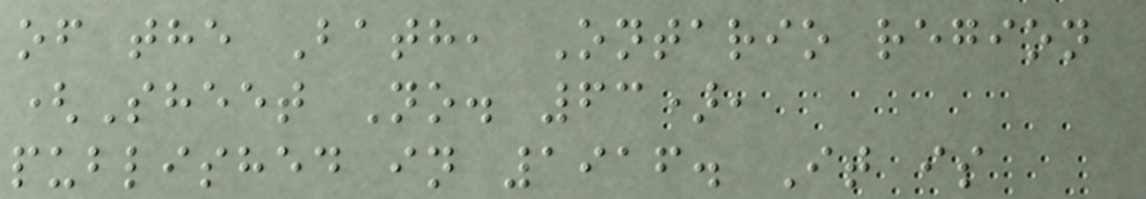of the Bath, Ontario region
(Sheet No. 63),
published in 1916. It is
